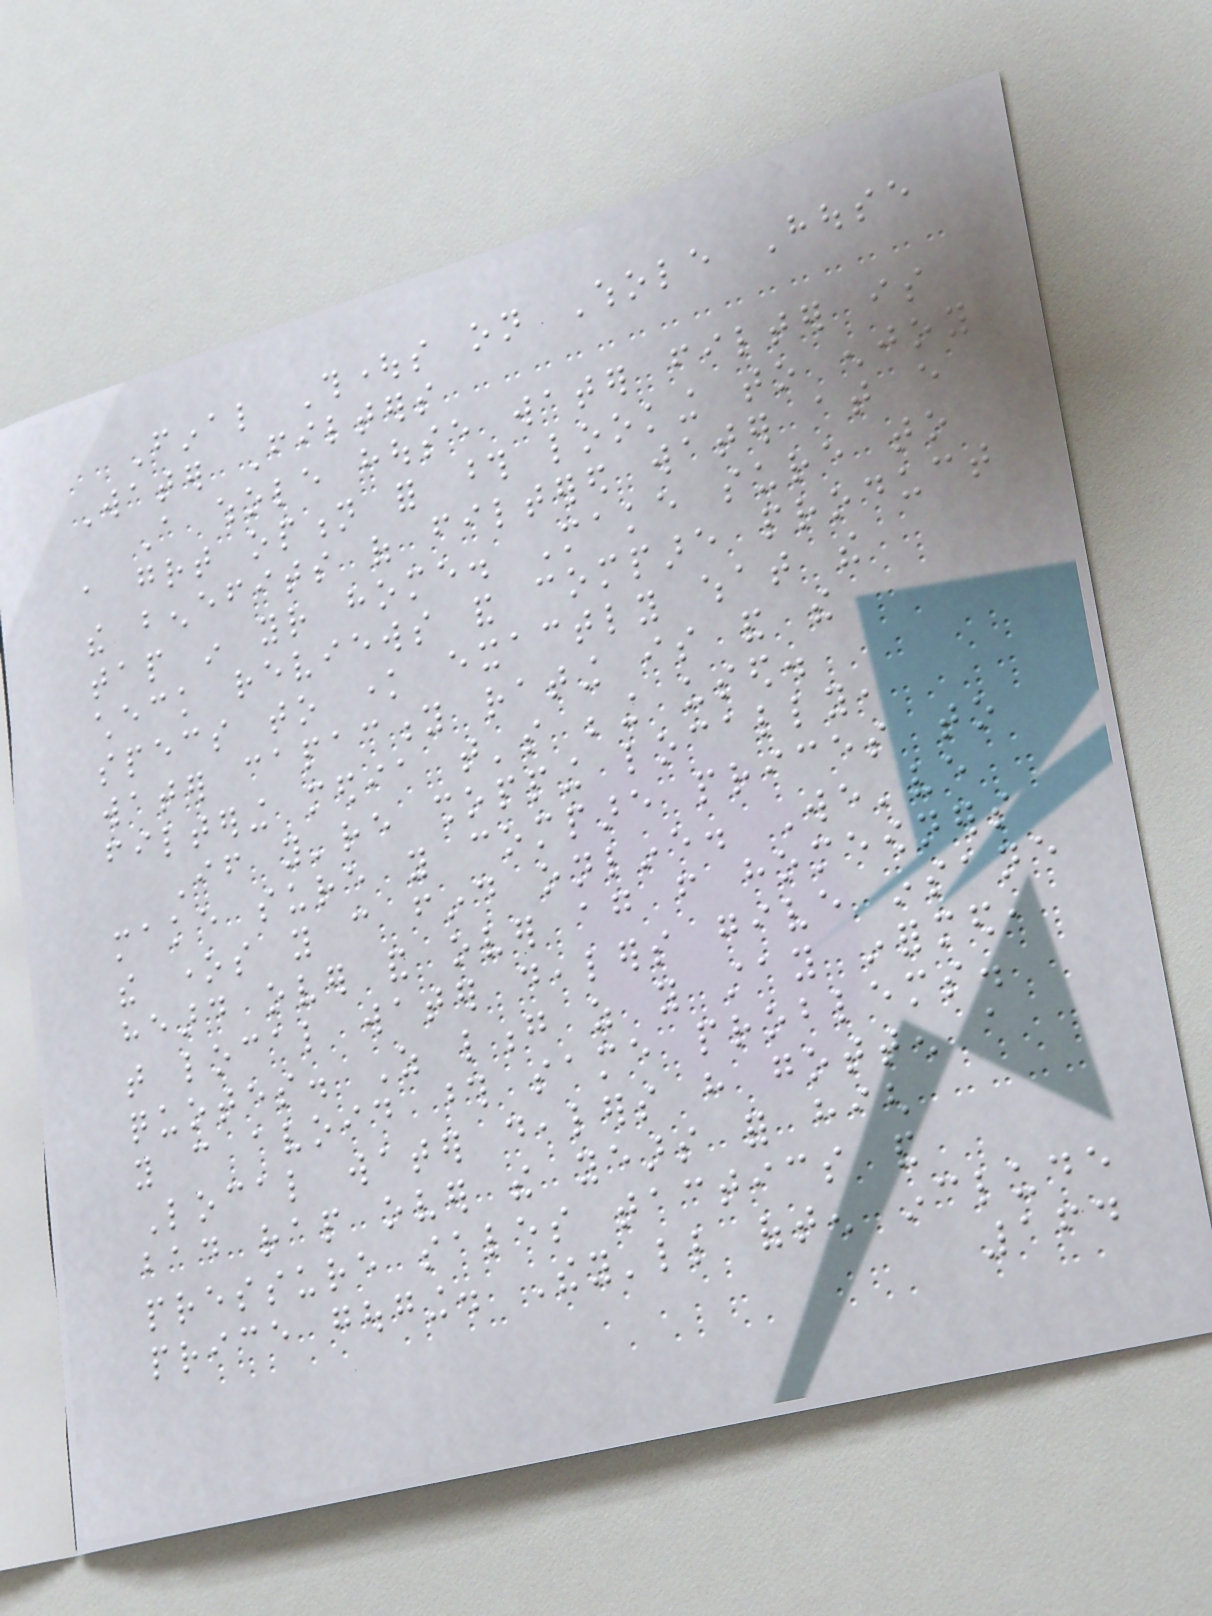Final Thoughts on Whole House
Water Filters
A whole house water filter is
a great option for those looking to enjoy
the benefits of filtered water at every
tap in your home. Make sure to
check reviews and compare product
specs to know exactly what the
water capacity rating is and the
filtering media that's being used.
If you're shopping locally,
make sure you compare prices to
the ones you can find online. We've
heard over and over again from homeowners
that local water dealers give insane
quotes. As long as you stay informed,
you can avoid those same problems.
Local water dealers have gotten a
bad rap over the years for high
pressure sales tactics and
price gouging. They'll often include
164
